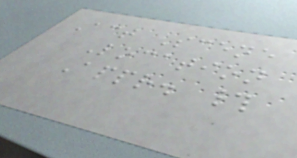Act Scene
Location
Appr. #
